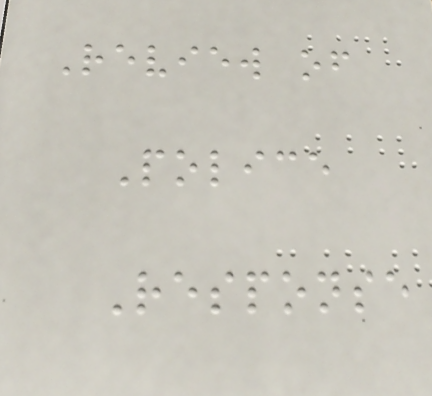Review of
Police
Response
